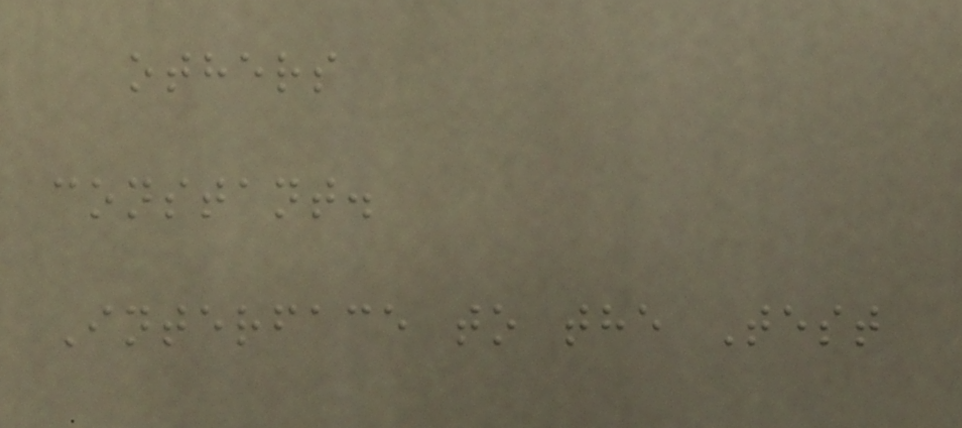others
constant.
Interface to the Test
